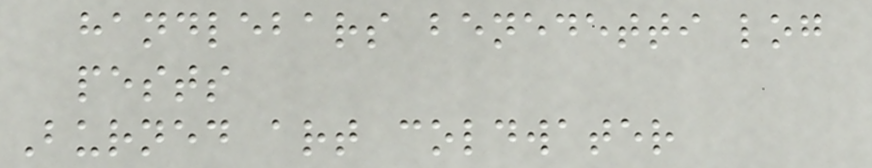handlebars benedetti log
pests
Burned art coldwater
